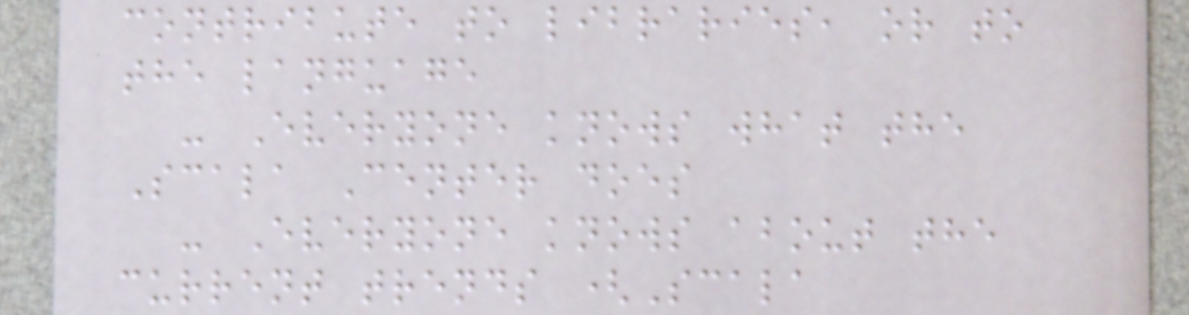contribute to libraries, or to
the language
- Everyone knows what the
Scala Center does
- Everyone knows about the
current trends (Scala
